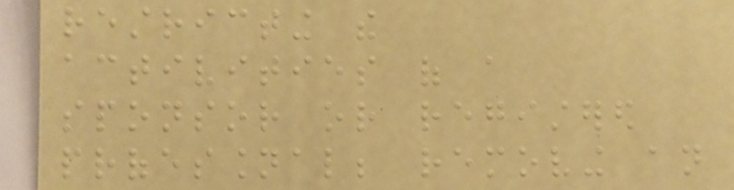restricting the
activities of a
sponsor or registered
professional; removing an
